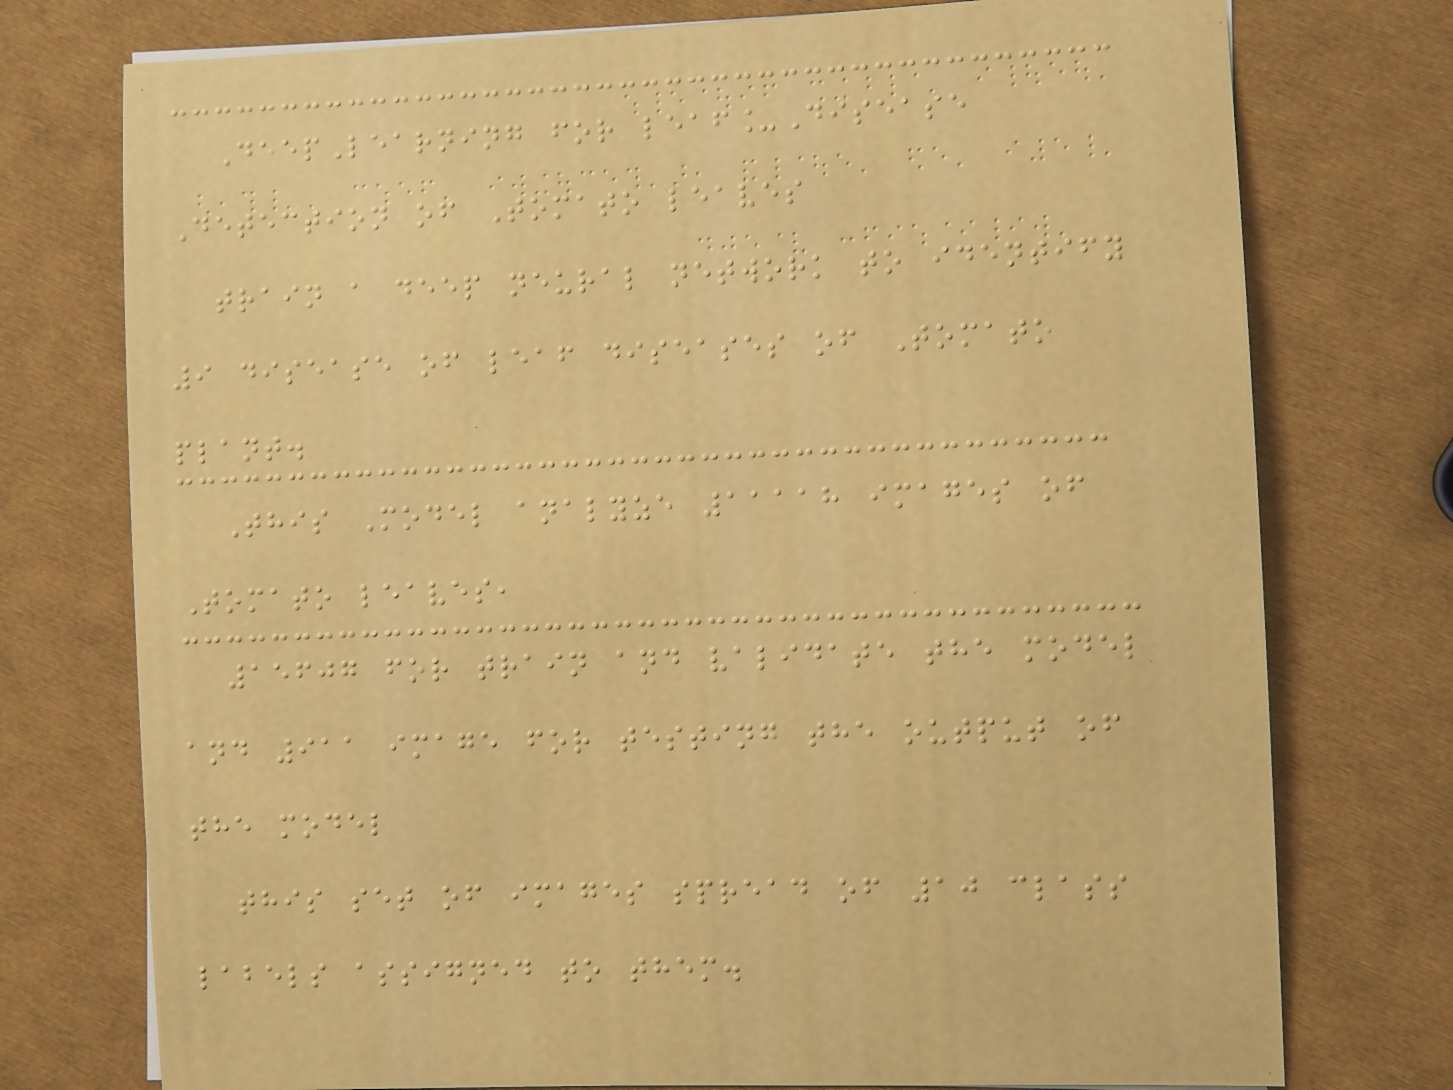DeepLearning for leaf_Disease
Detection of Tomato leaves
train a deep neural network to identify
9 disease of leaf diseases of Tomato
plant.
This Model analyze 11118 images of
Tomato leaves,
15607 for train and validate the model
and 911 image for testing the output of
the model
this set of images spread of 10 class
labels assigned to them.
